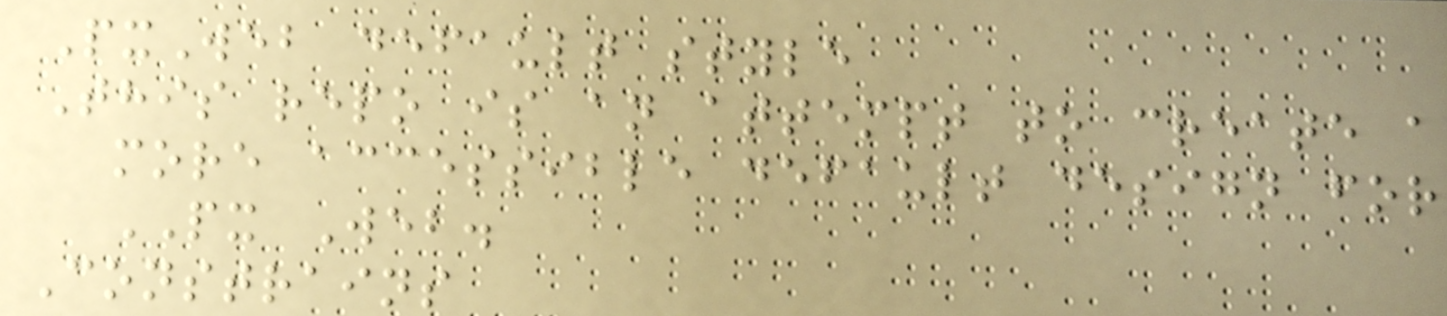PxWeb default style
This repo is an attempt to create a
more accessible default design for
PX Web.
Constrains
